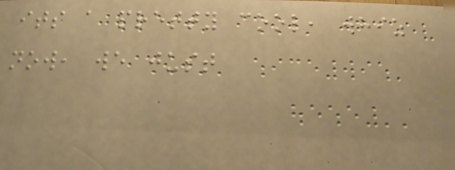its a pretty cool, whiz
now, we just
